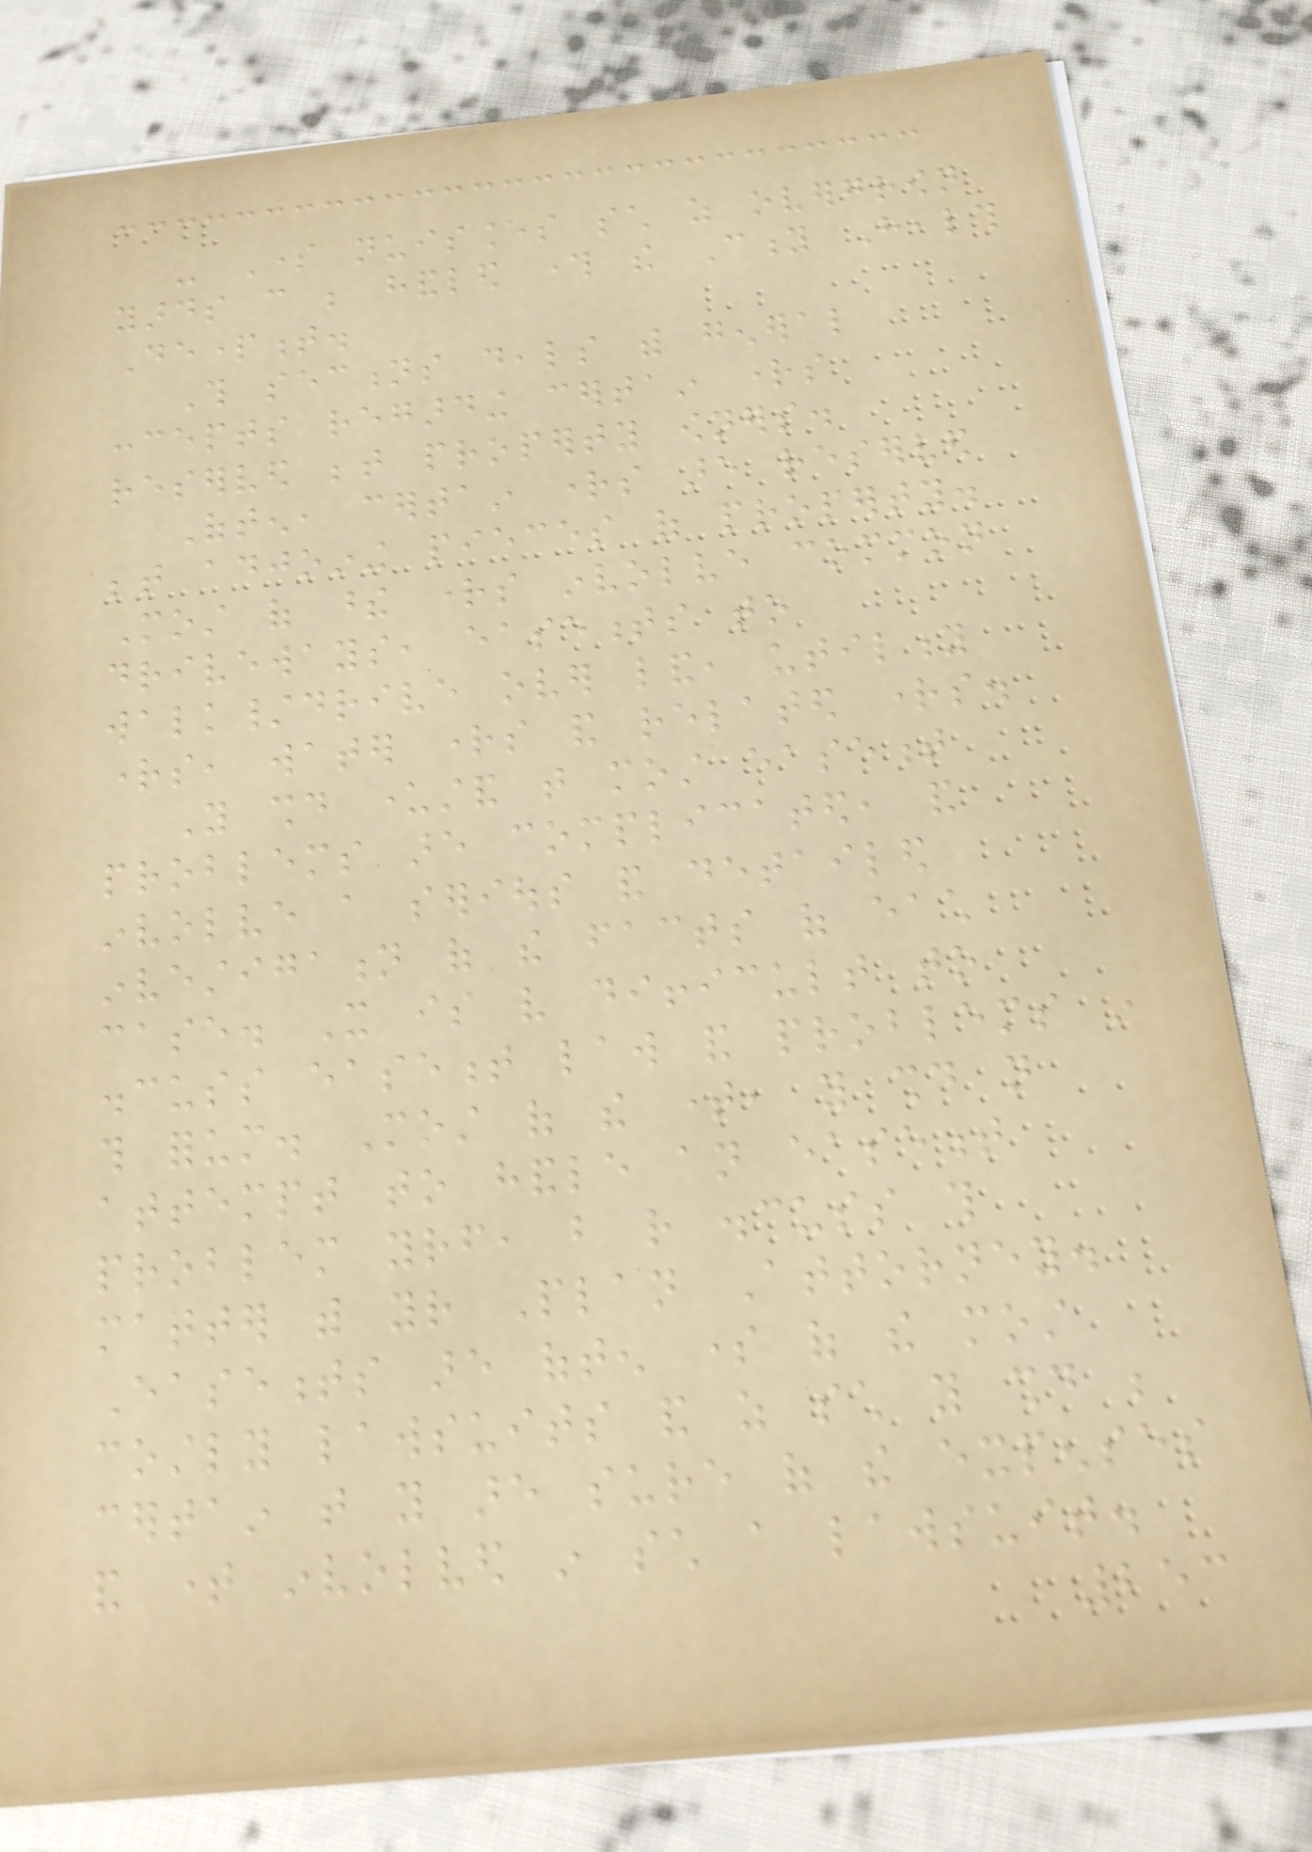- Some nuisances such as overgrown
yards can be handled through the City Health
Department.
This sections deals with general
concepts regarding certain rights
reserved between property owners.
Often, certain rights are reserved
between adjoining pieces of property.
Most of these rights involve common
driveways, easements to
walk/drive over land, utility
rights, water rights and related rights.
You should understand that most easement
problems are complicated, and
involve a serious and detailed
investigation of the facts of each
case. It is very difficult to
discuss easement law and problems in
this forum. Most of the time, you should not
attempt to handle an easement
problem yourself, but rather discuss this
matter with your Plan Attorney.
Easements are often some of the most
costly lawsuits and as such you should be
certain that you are sure of the expenses
and time involved in such a lawsuit.
253
